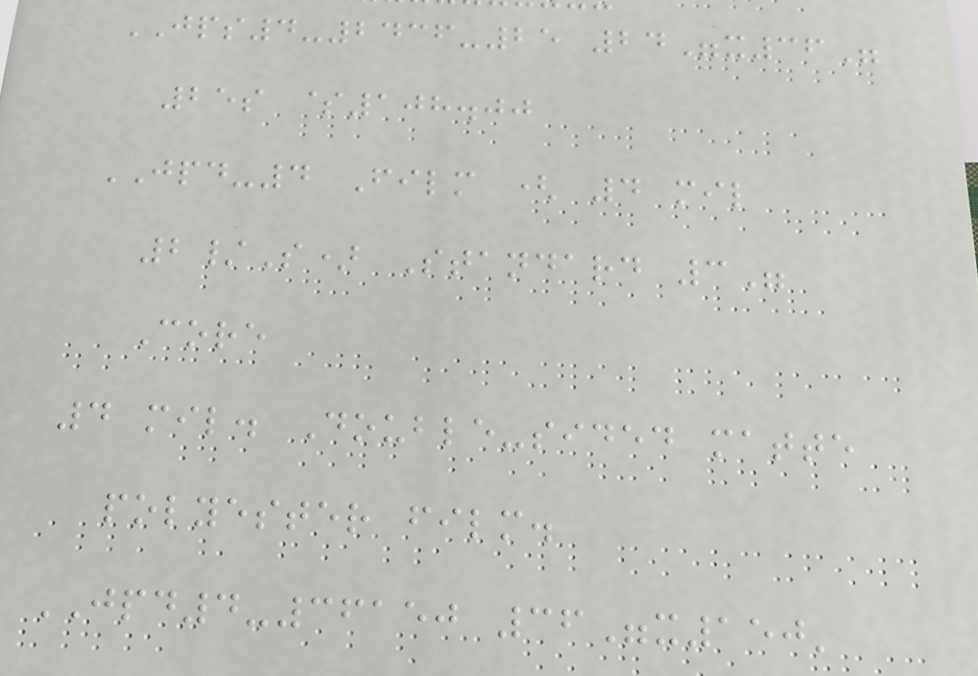JPS4-2436-25 24"x36"
25s $108.00
JPD-4 Film ( 4 mil
2/S) Standard 3"
Core
4 mil. Double-sided matte
polyester film.
JPD4-36150 36"x150'
